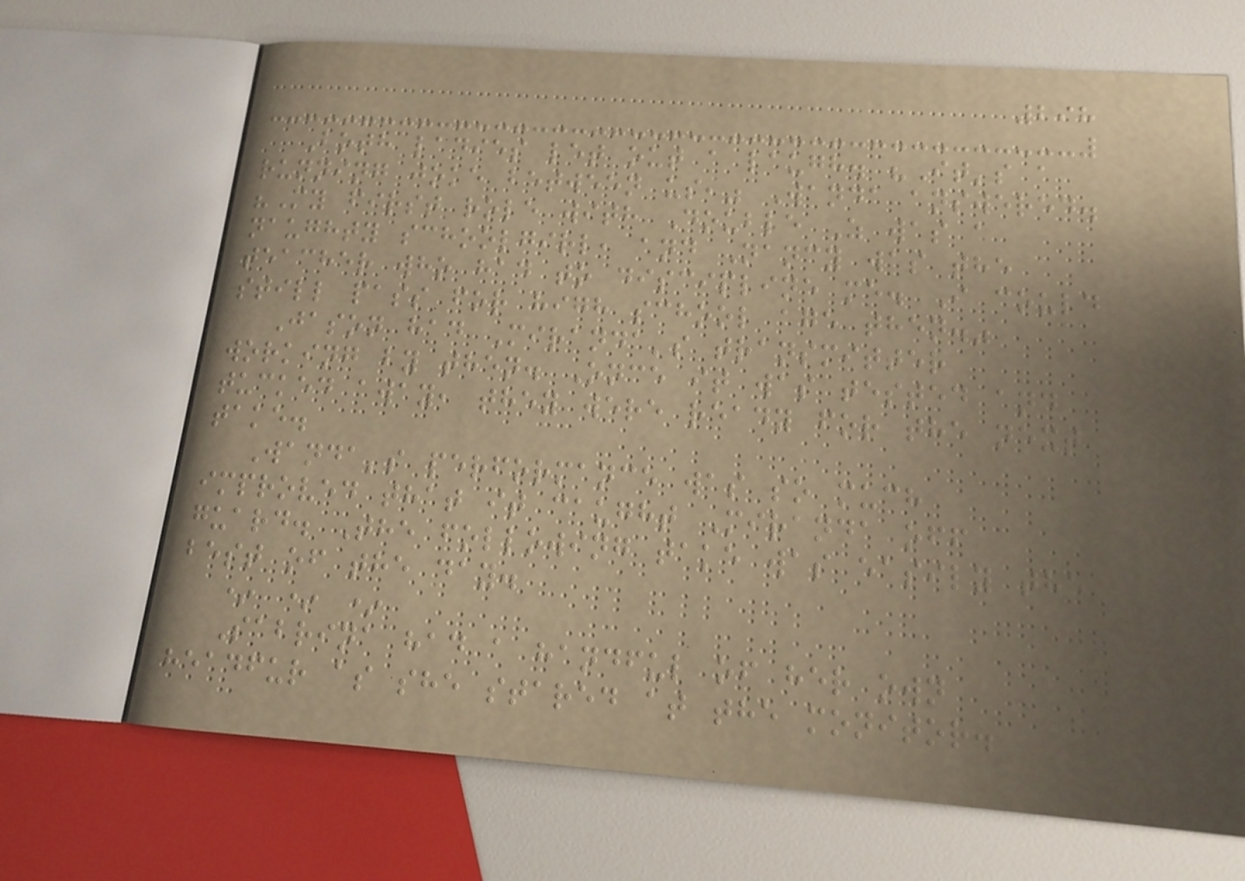298
Both ladies let out a laugh. "It's a
running joke between us," Wanda answered.
"My first role with Double Z was a
naughty schoolgirl, and Nancy was the
teacher who had to discipline me. I could
still pass for high school age then."
Jason had Miranda's transmitter
working by then. Once it was tested and
tucked away, they were ready for the next
take.
Wanda's performance was so much
improved that it caught Miranda off
guard. The following take was easily the
best of the day.
* * *
Sabrina had a handful of her own
headfur as she stared at the monitor.
